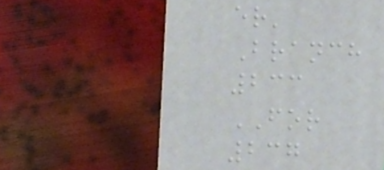er'
Branch
233
FOR
237
